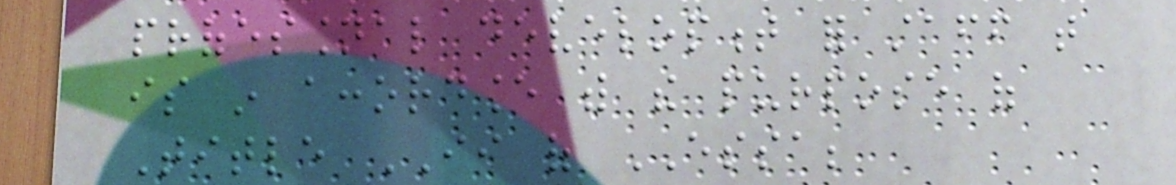professional development for staff that
is in accordance with the purpose of
Title II of ESSA;
